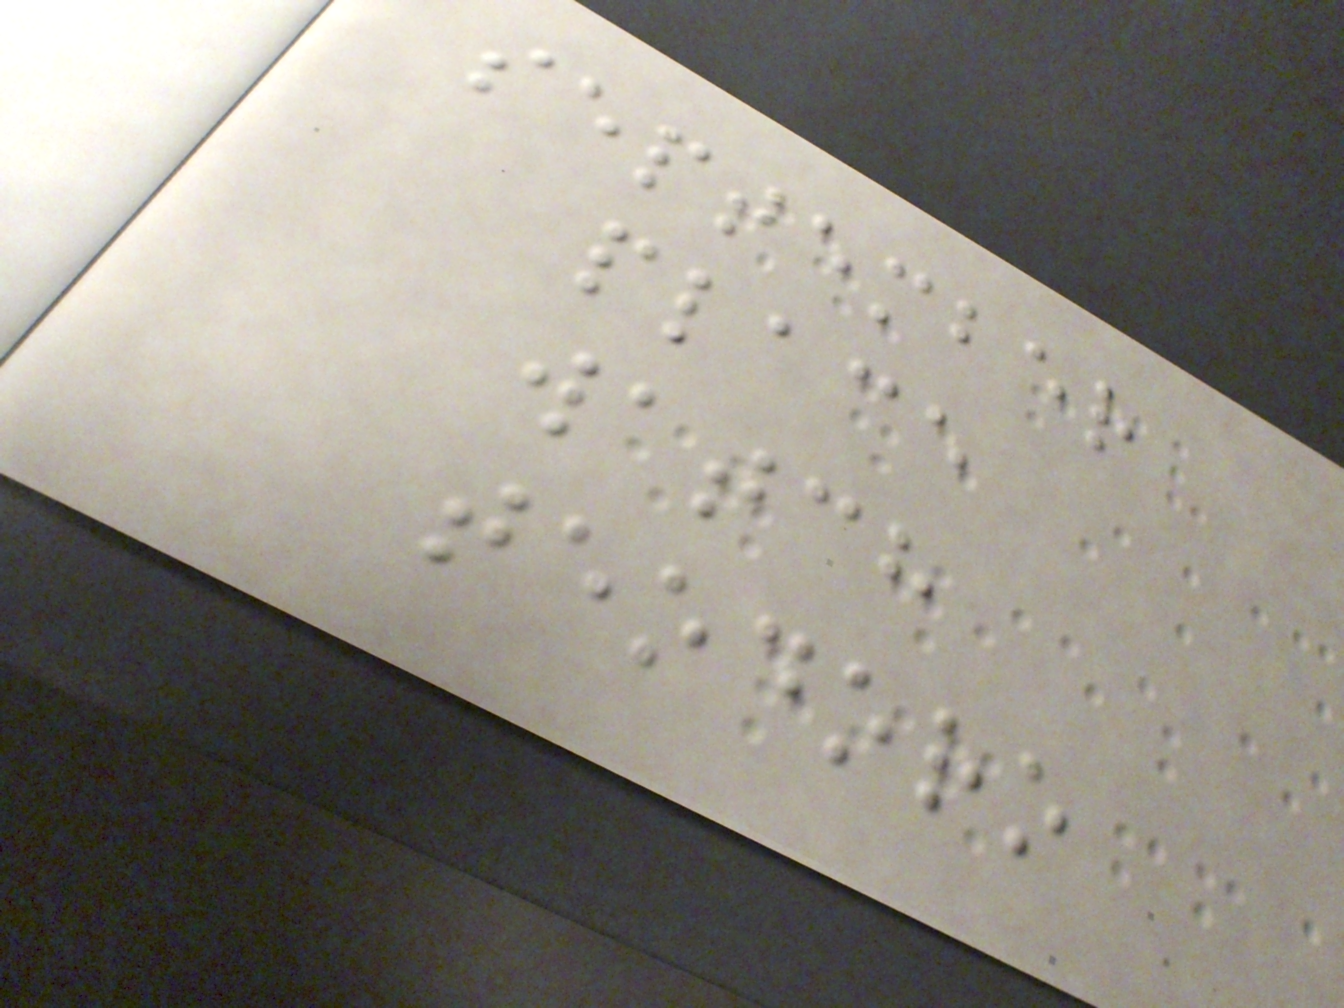september
place
watch
teodoro
